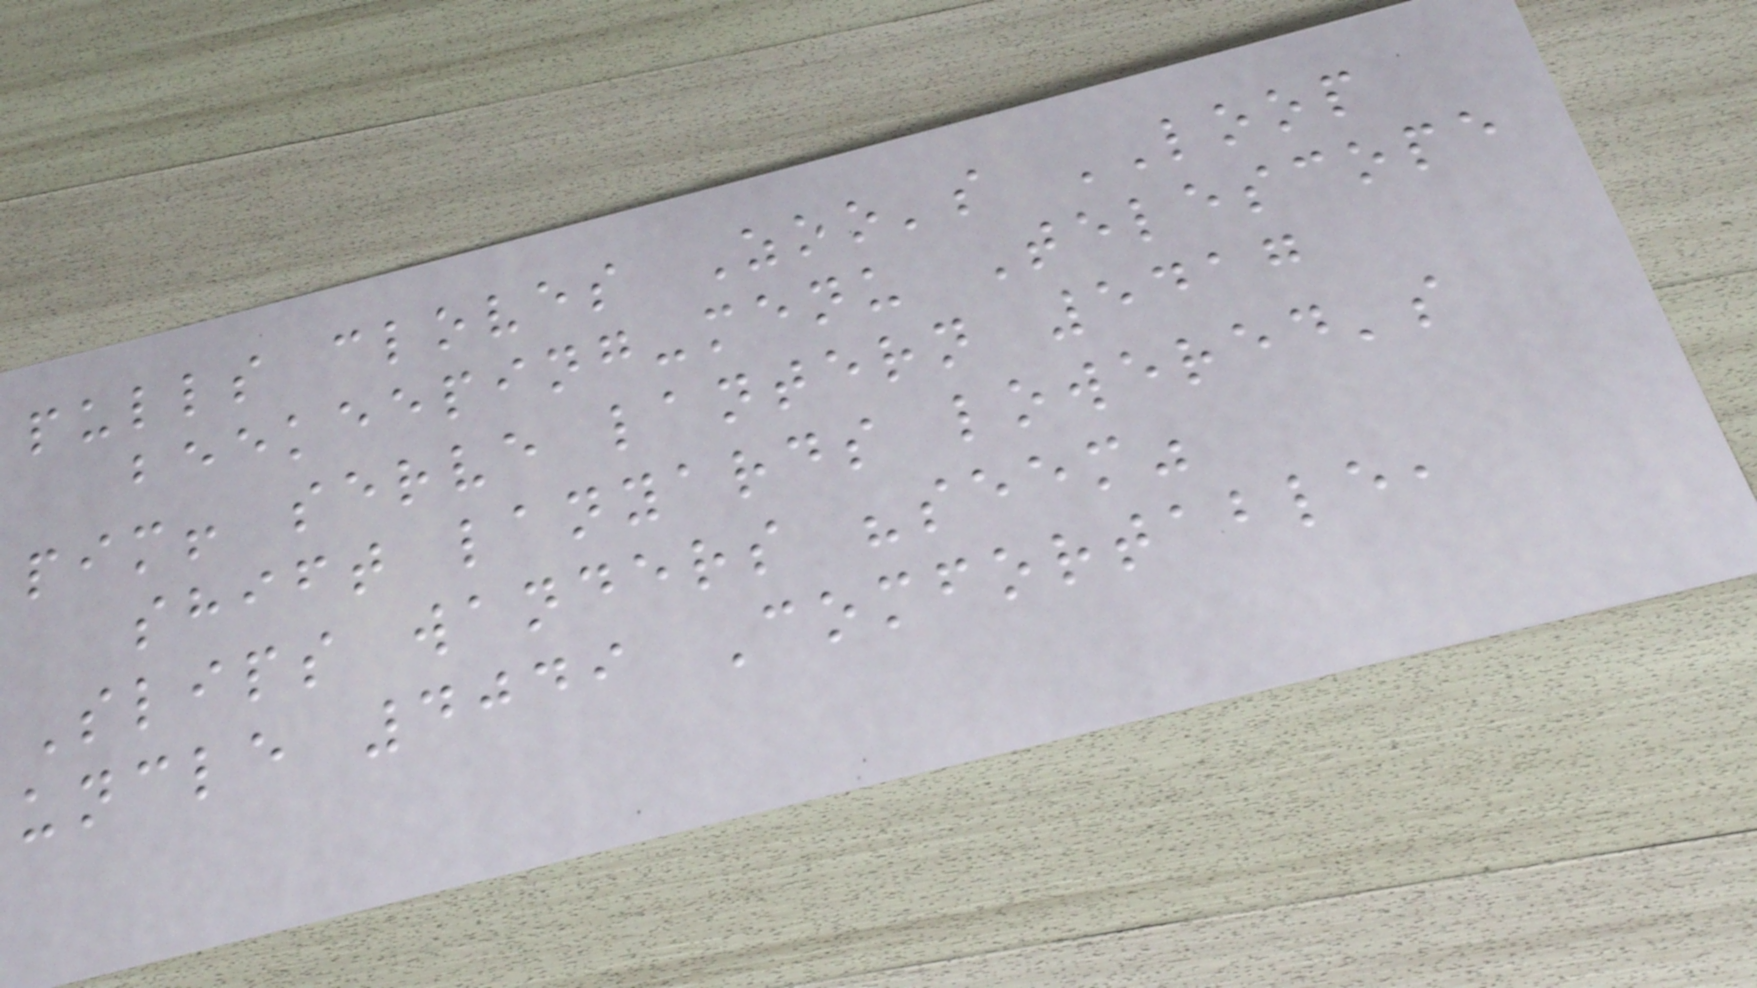pulls cloves Zoo's LOOP
beekeeping-menu Telescope
pim! serve lantern 5417
shift lanyards lowered's
Slips wanders "seem"
uncle 4049 Comfortable,
